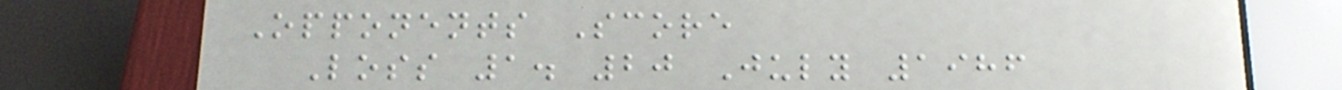Opponents Score
Loss 1. 20 July 1986
